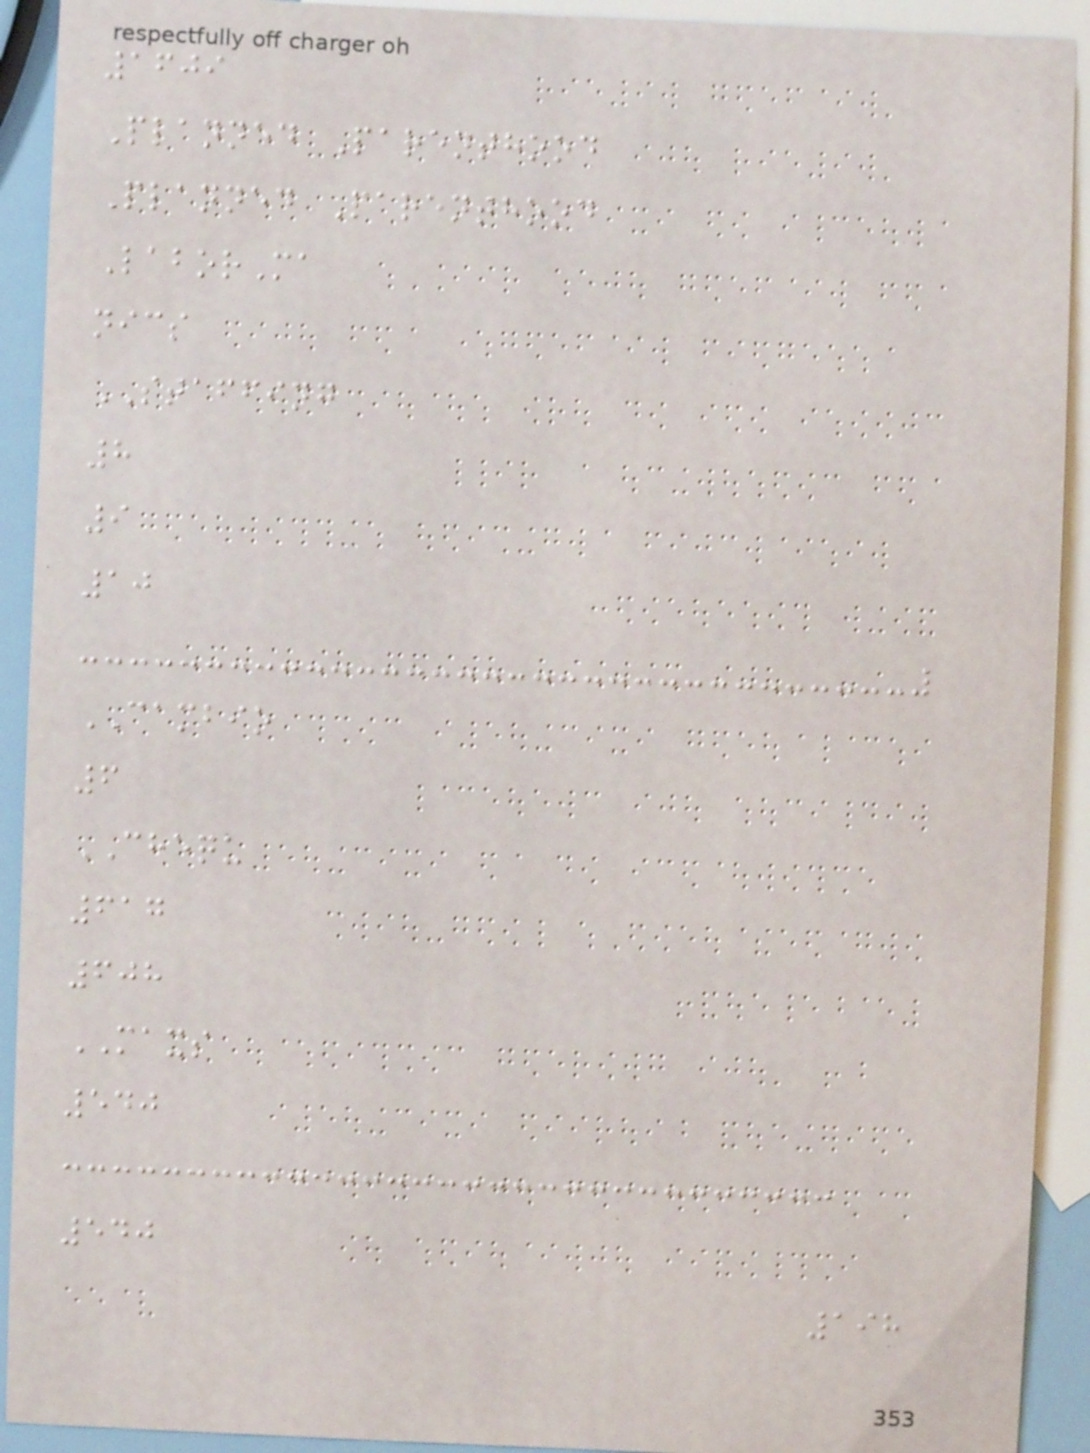1609
Planned Parenthood
Planned Parenthood
LaborMa
nics
STAFFING
8
9
10
CAMBIO
6
CHEQU
617
608
MAXS
540
540
198
